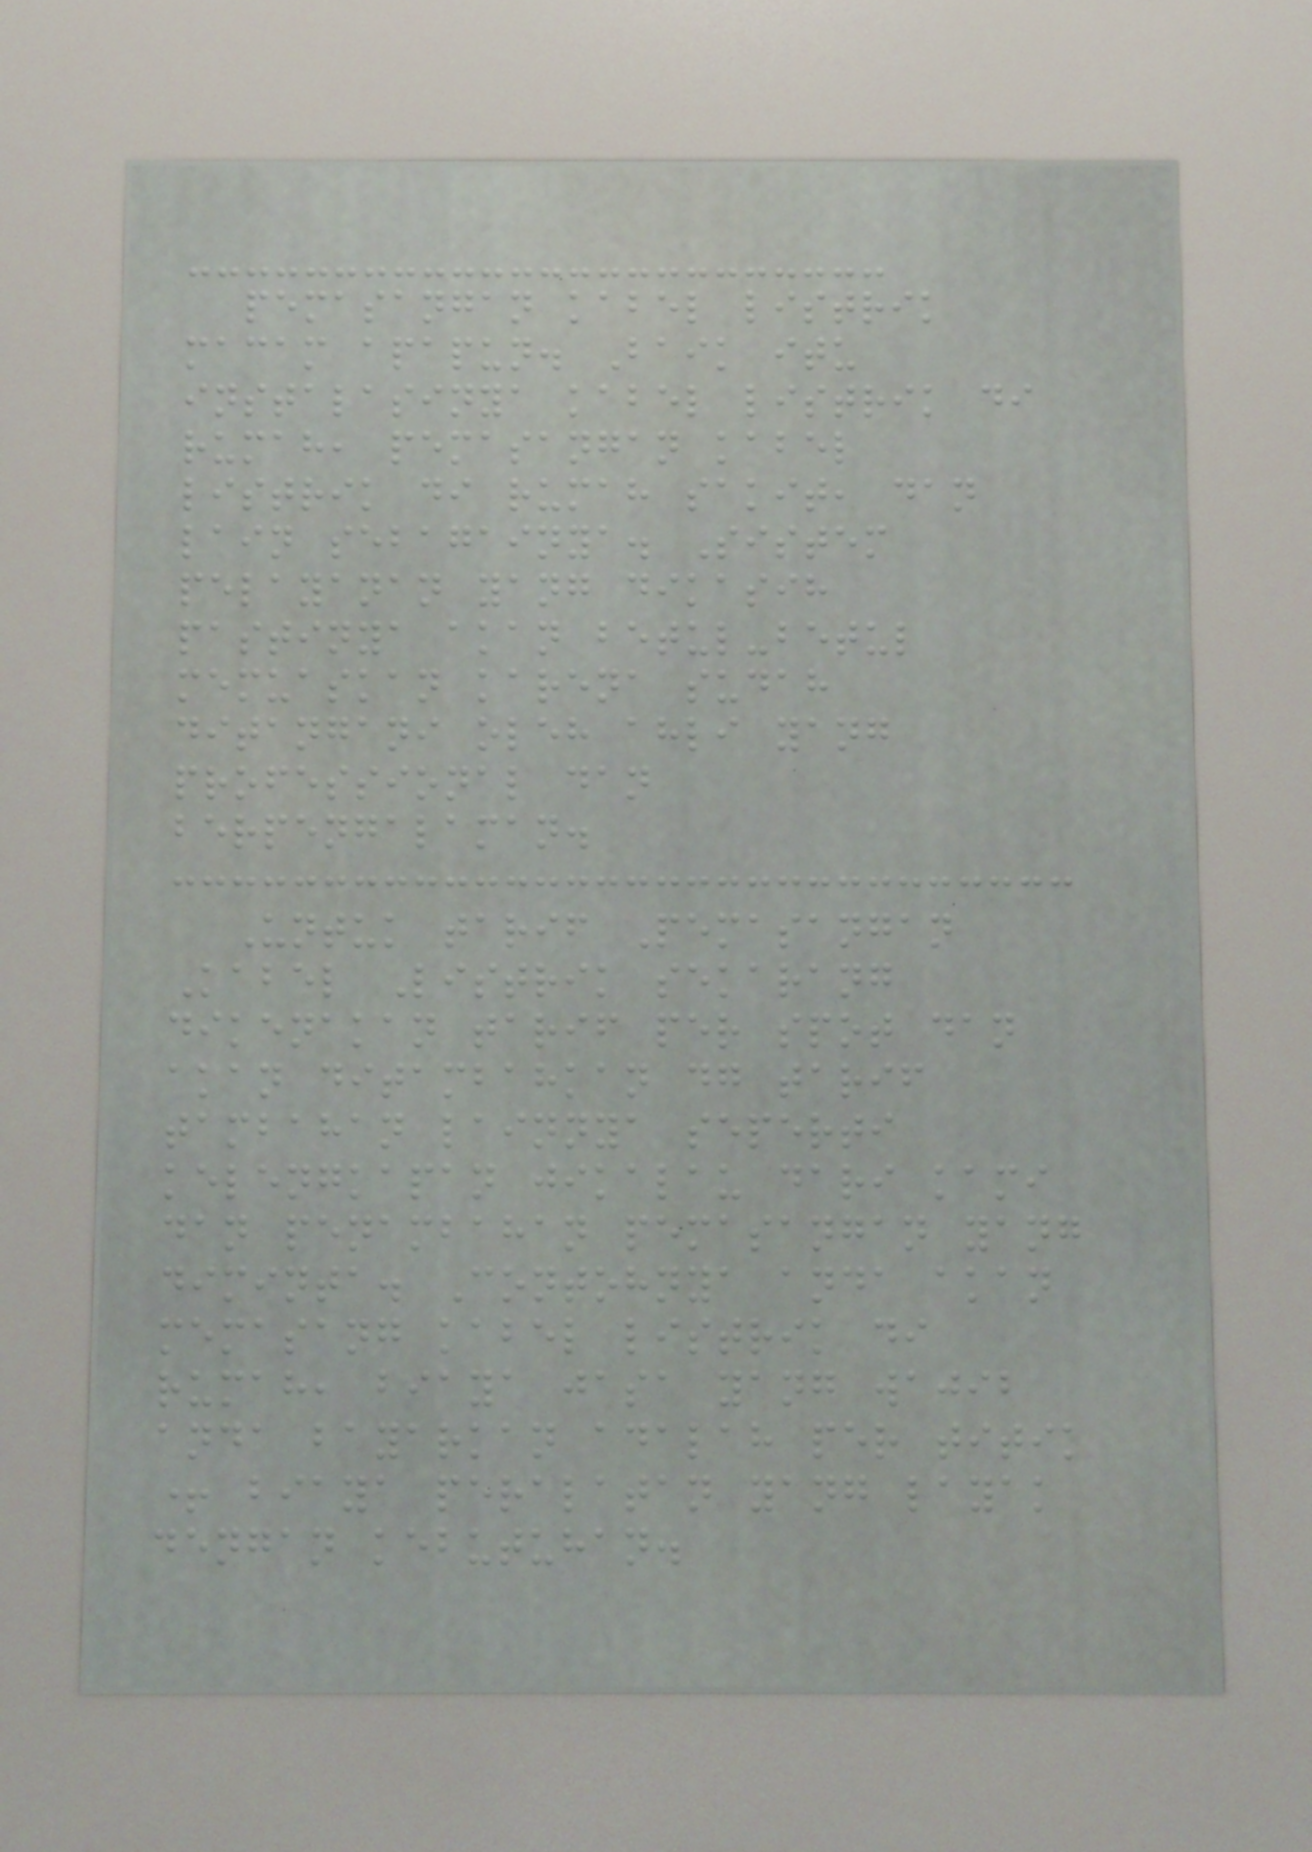pemasangan kabel listrik
macam apapun. Baik itu
instalasinya kabel listrik di
rumah, pemasangan kabel
listrik di rumah sakit, dan
lain sebagainya. Sistem
pelayanan yang dikasih
pastinya akan betul-betul
memuaskan karena sudah
ditangani oleh ahli yang
professional dan
berpengalaman.
Untuk tarif Pemasangan
Kabel Listrik sekarang
dikenakan tarif per spot dan
akan ditambahkan dg tarif
tambahan lainnya seperti
kelengkapan jikalau dari kami
dan penambahan pemasangan yang
diminta. Contohnya anda akan
memasang kabel listrik di
rumah, biaya jasa yang wajib
anda bayarkan adalah per titik
+ biaya peralatan yang layak
dengan kebutuhan.
